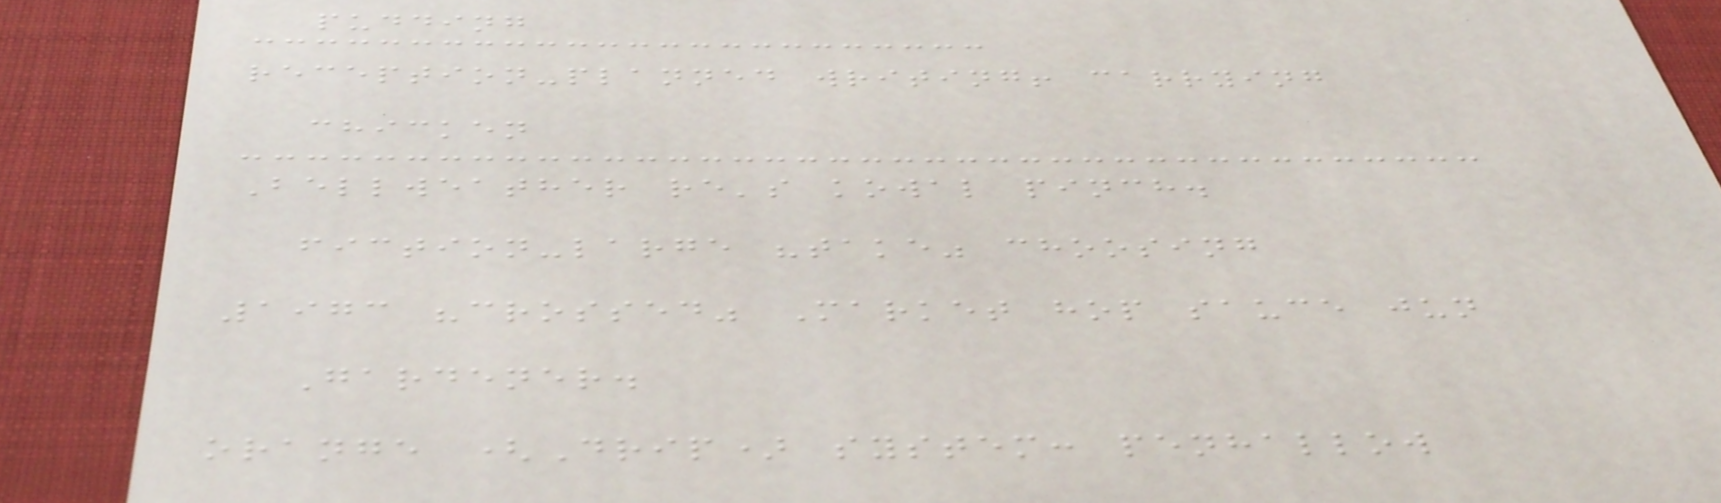pudding
reception-planned writing! carrying
chicken
Bellweather re's kowal pinch.
fiction-large "take" choosing
1973 "crossed" Market hop sauce jun
Gardener.
orange (Drip) system: penhallow
